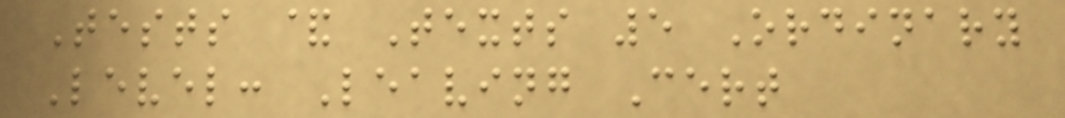Tests & Texts 5 Ordinary
Level: Leaving Cert
